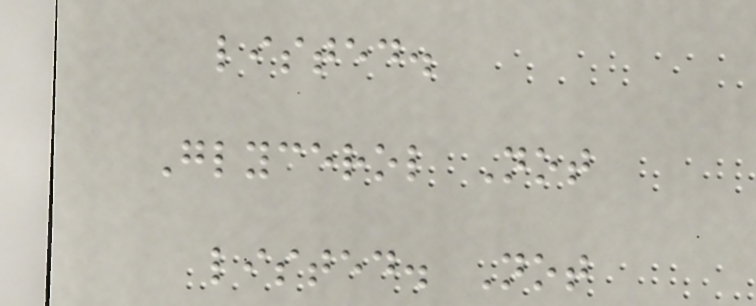listed.
Glycerol Not
listed. Not
